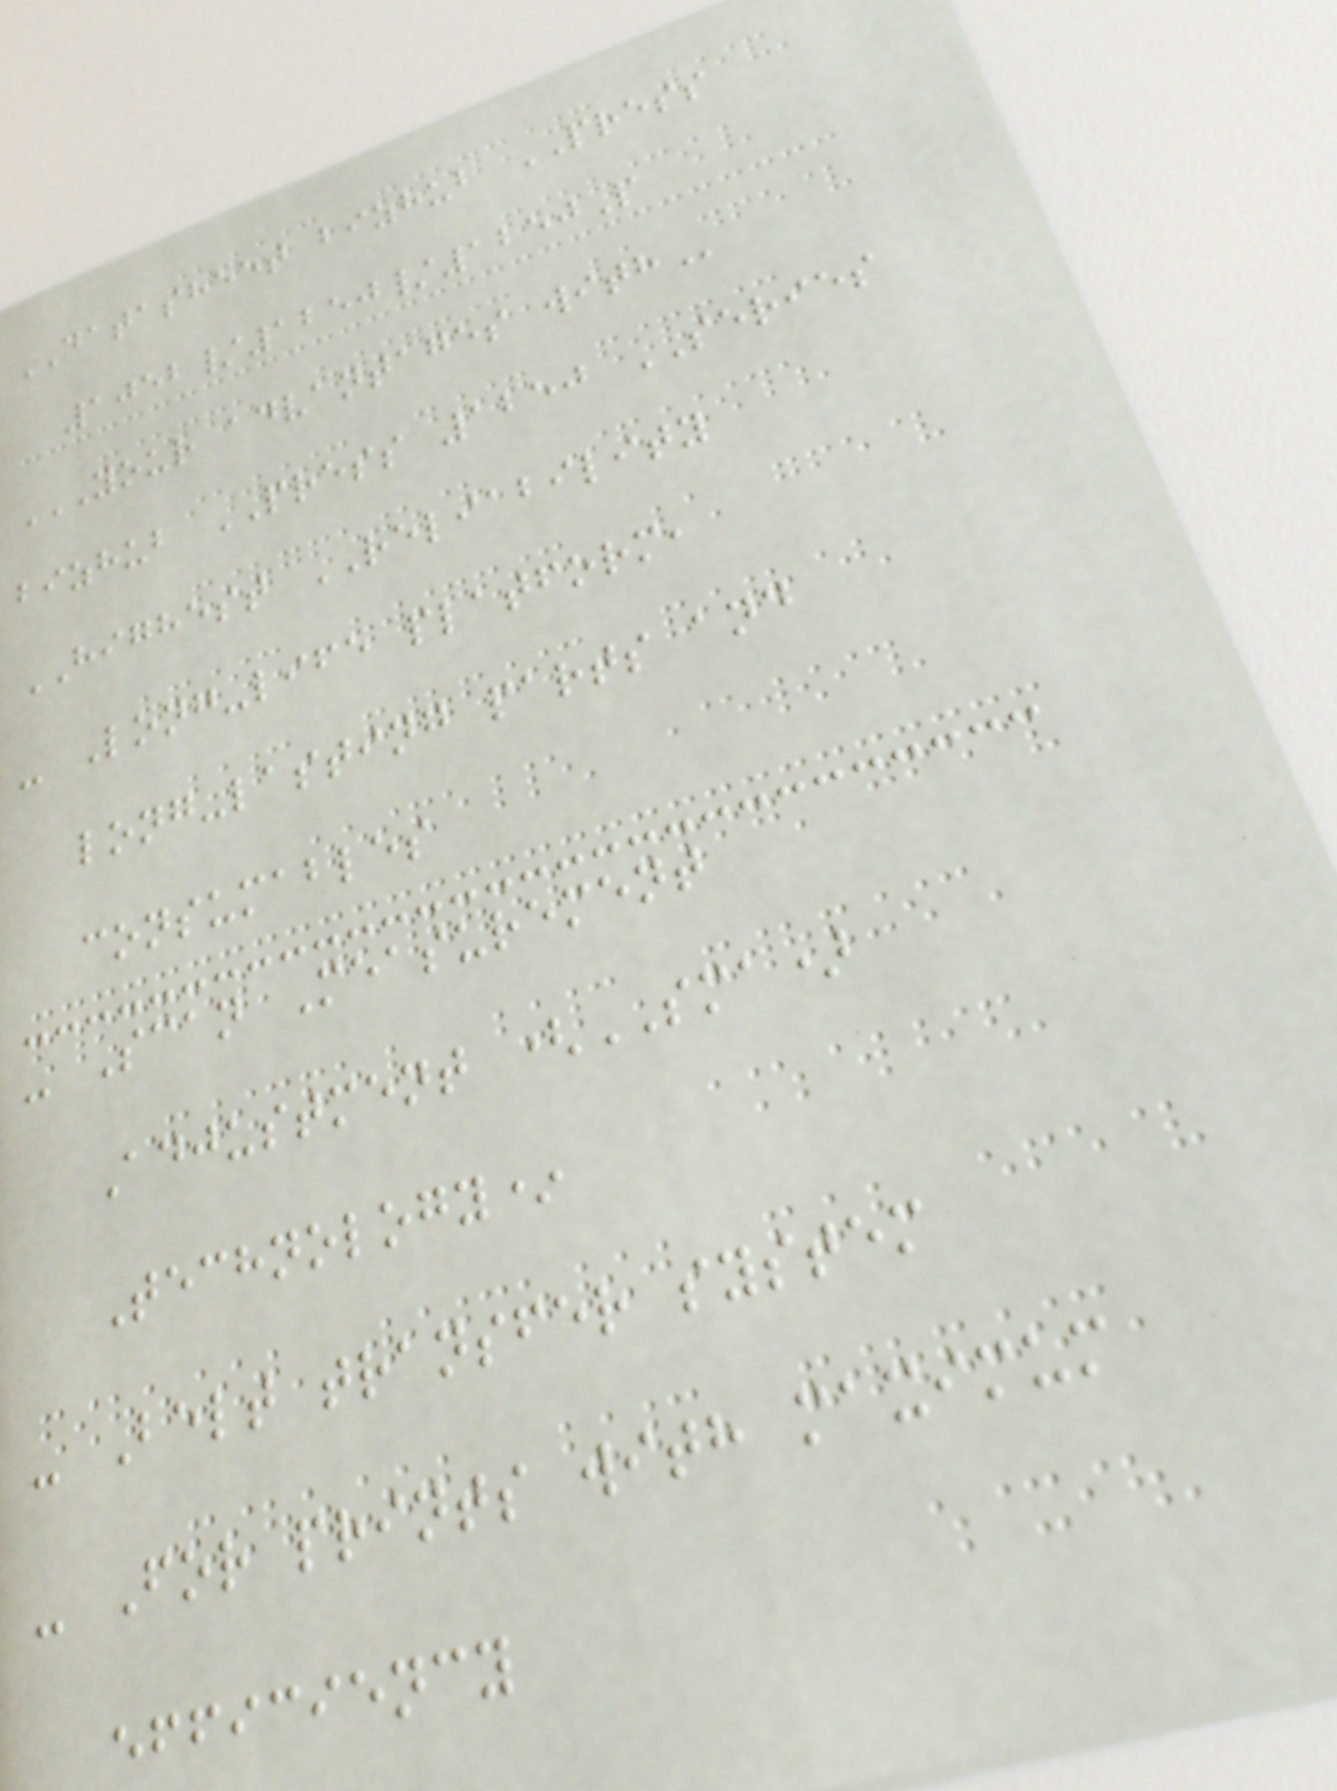DATASHEET bizhub PRESS
1052/1250/1250P
YOUR ADVANTAGES WITH
bizhub PRESS 1250 SERIES
HIGHEST RELIABILITY
- Long-life platform,
long-lasting parts and
consumables
- Scan Measurement
Adjustment (SMA)
Technology*
- Belt transfer system
- For prints with maximum
efficiency
